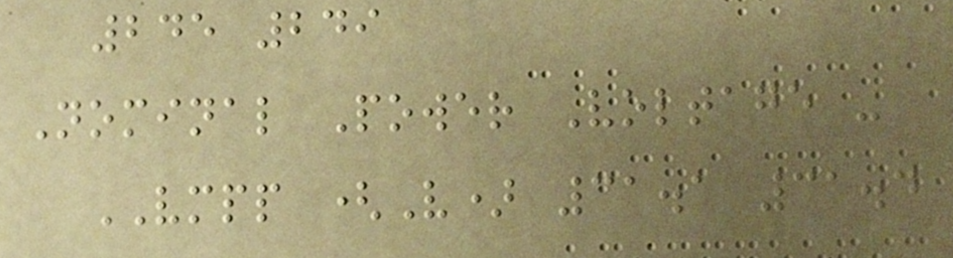245 249
Nominal Power Voltage -
VMPP (V) 31.1 31.4
